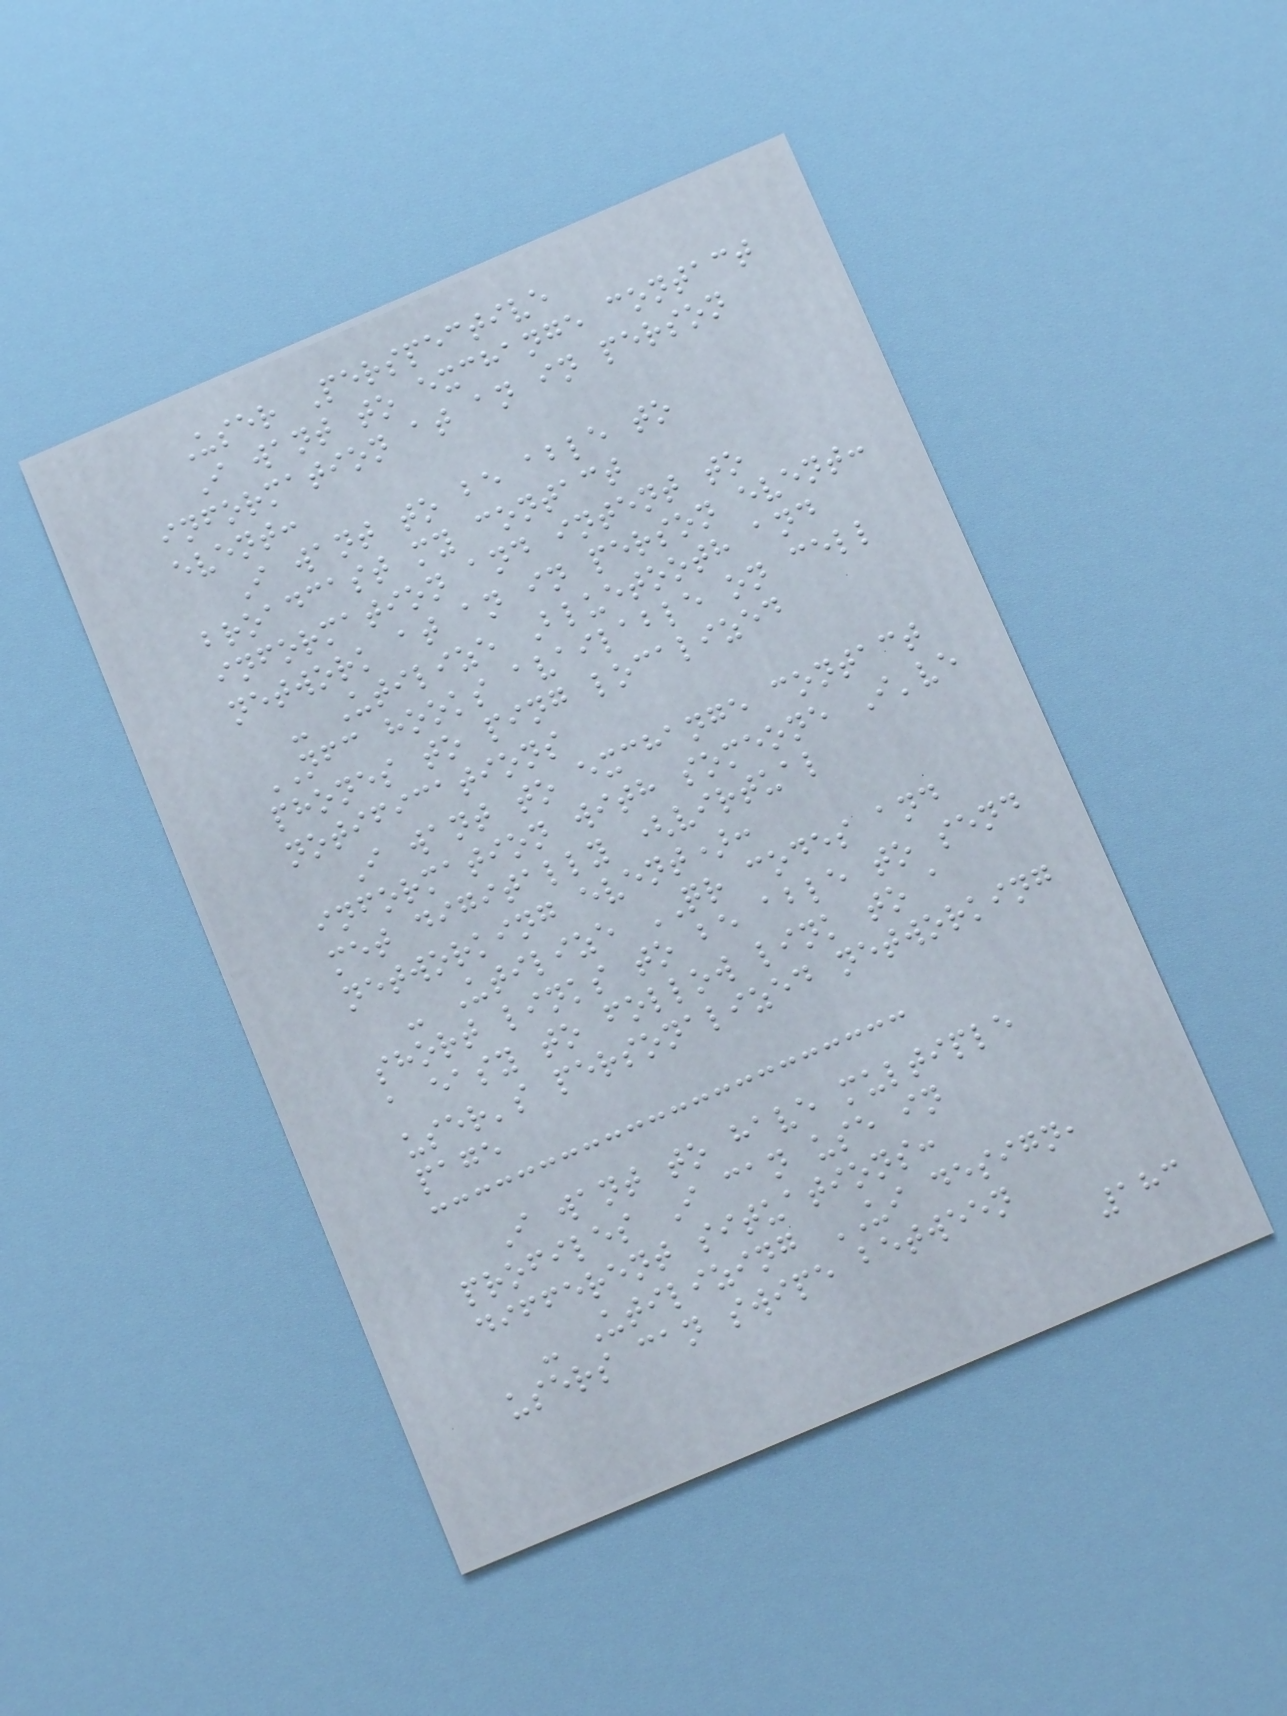User Perspective
I want to exchange contact
information at an in person
event:
I want to be able to
broadcast my contact
information and intent to
network at an in person event:
- Utilize Bluetooth and
NFC hooks available on cell
phones to ping localized
notifications
I want to exchange contact
information with someone I've
met digitally (virtual
networking event):
- Utilize QR codes and
short links to be able to send
a easy to follow link to a
user's personalized networking
page
I want to have multiple
profiles I can use in
different situations:
- Utilizing UI design,
users can swipe between
183
